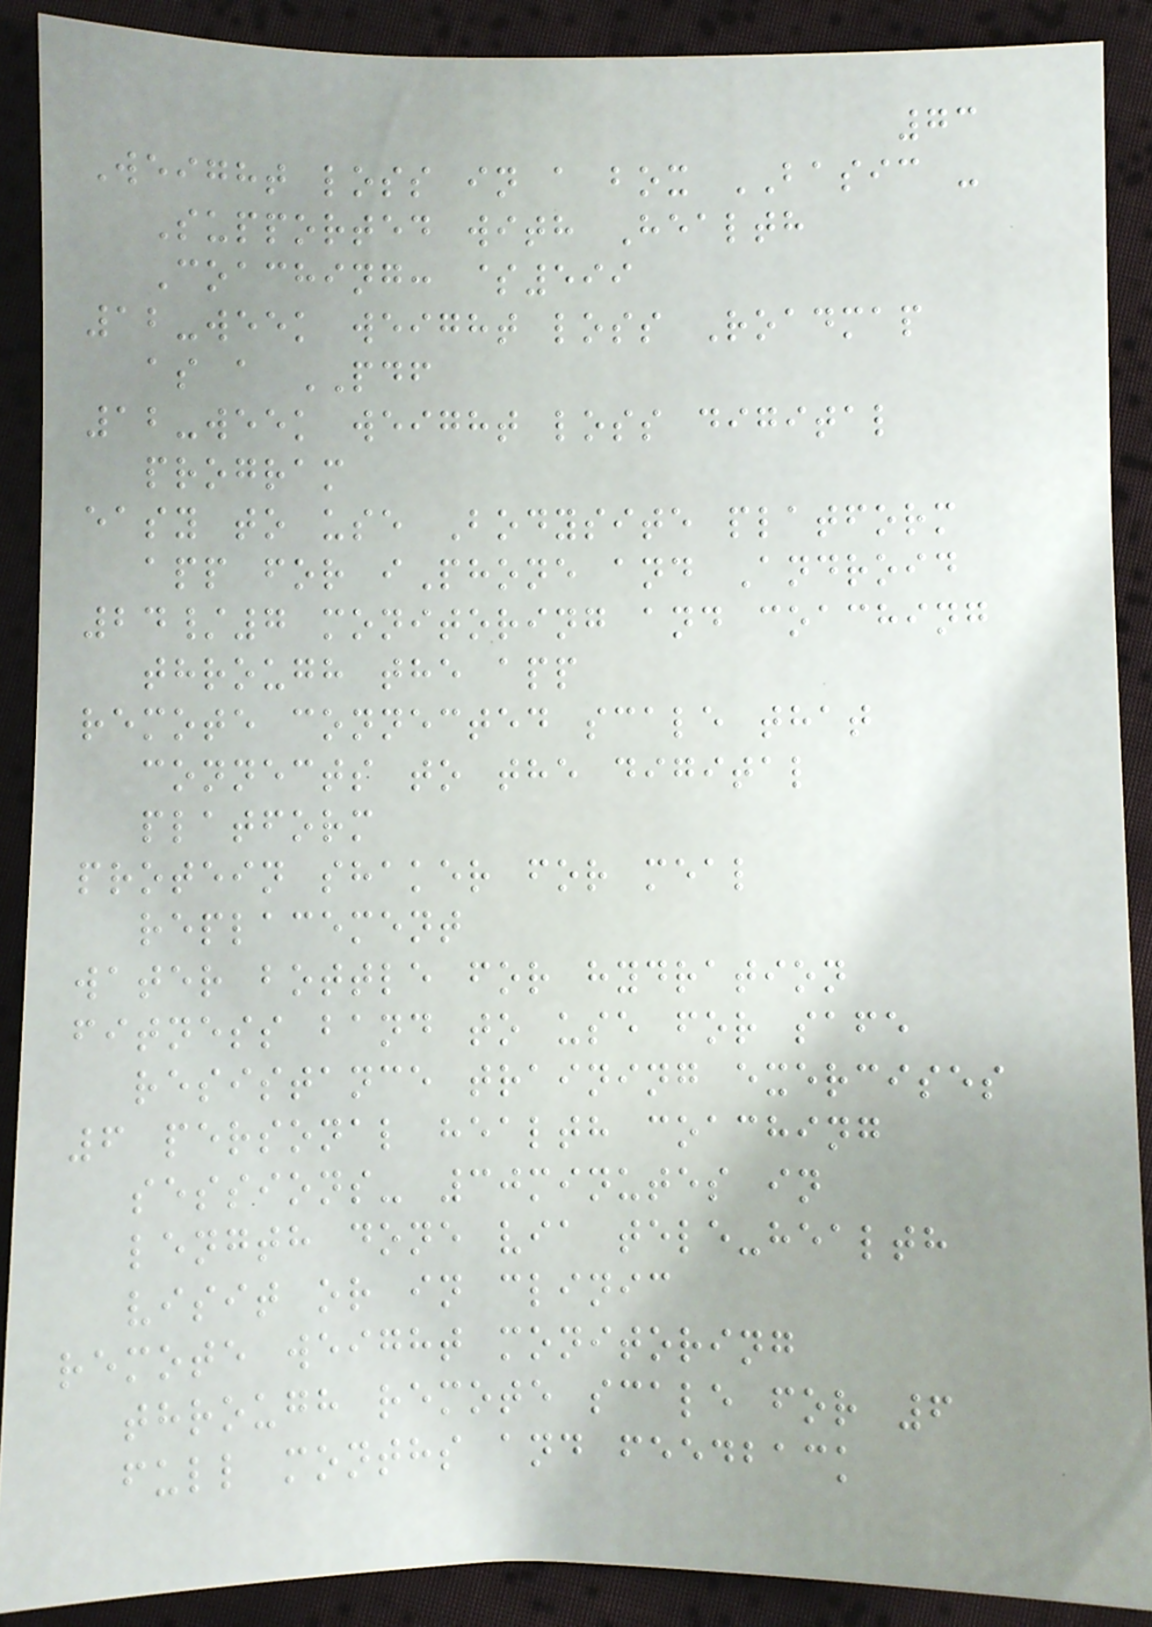73
Weight loss in a box BASIC -
Supported with Health
Coaching: $599
12-week weight loss Roadmap
as a PDF
12-week weight loss digital
program
easy to use Bodysite platform
app for iPhone and Android
24/7 monitoring and coaching
through the app
remote connected scale that
connects to the digital
platform
protein shaker for meal
replacement
water bottle for hydration
fitness band to use for safe
resistance training exercises
6 personal health coaching
sessions- 30minutes in
length done via tele-health
visit or in clinic
remote weight monitoring
through remote scale for 6
full months and feedback
